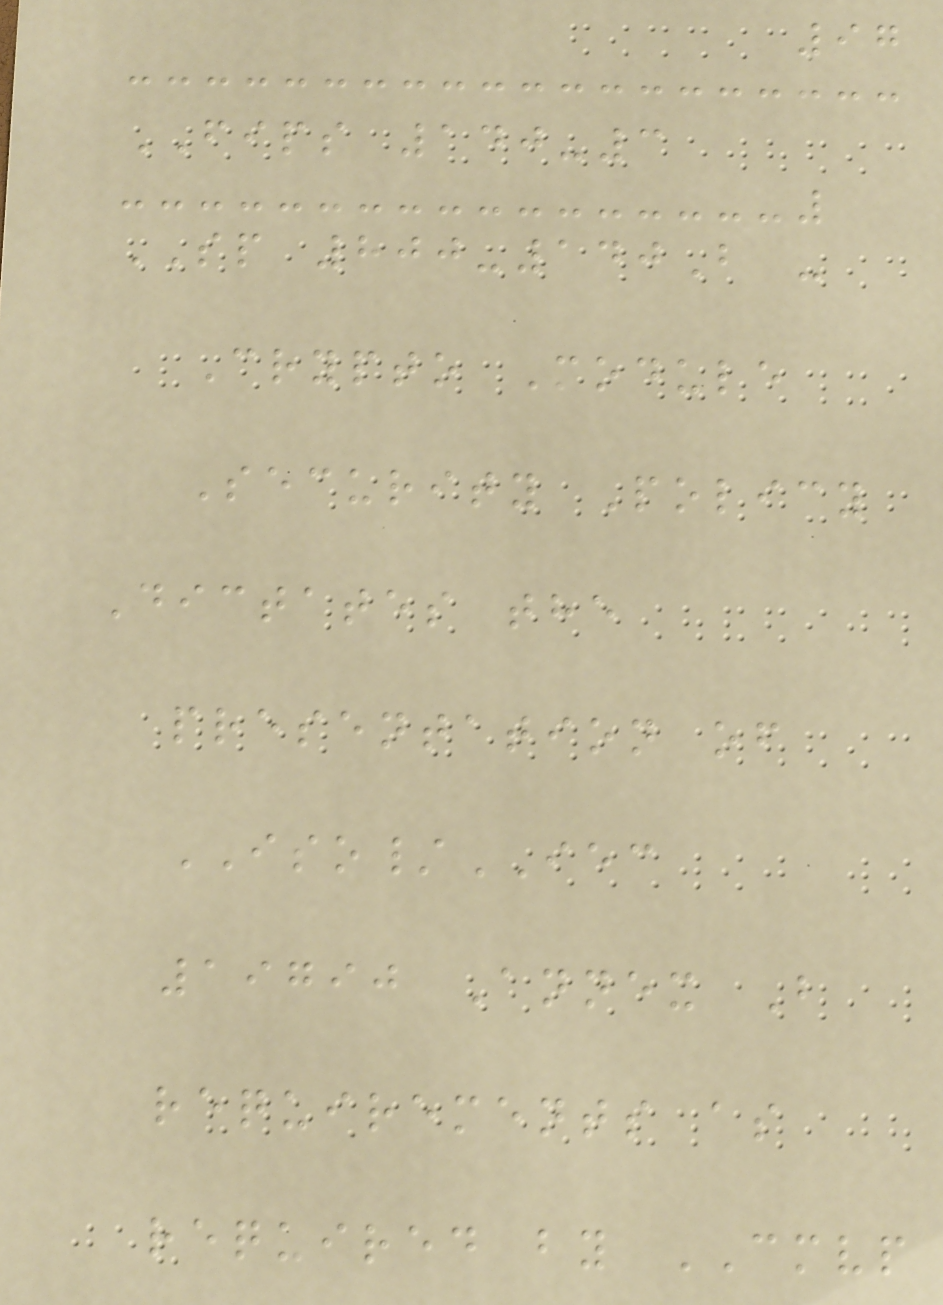97
FIPS 140-3
SP 800-140B -
Crypto Module
Security Policy
Dictates the
presentation of
ISO/IEC
19790 Annex B
requirements as
required by CMVP
